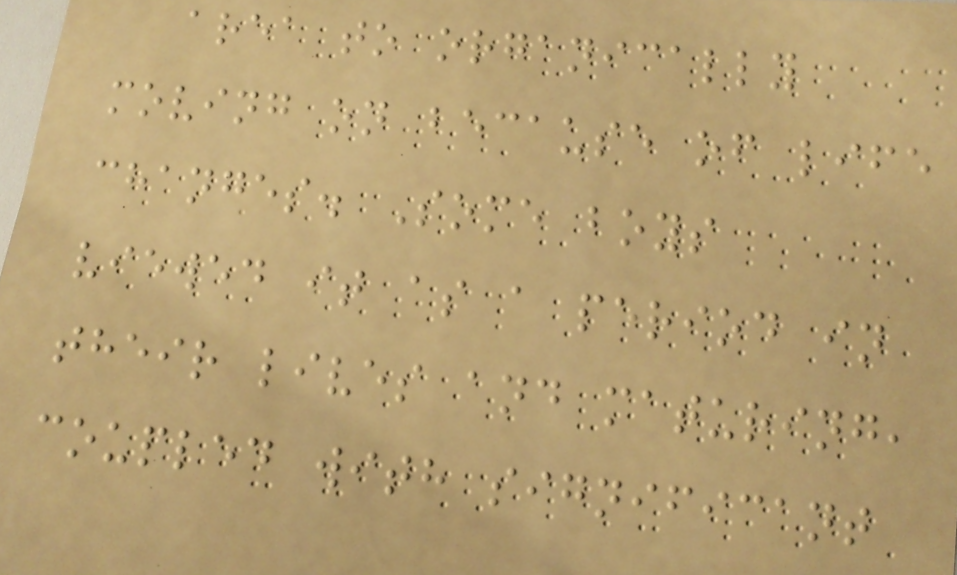area to organically
moving on because of life
changes. Some boys
viewed it as a period in
their lives and maturing,
coupled with significant
